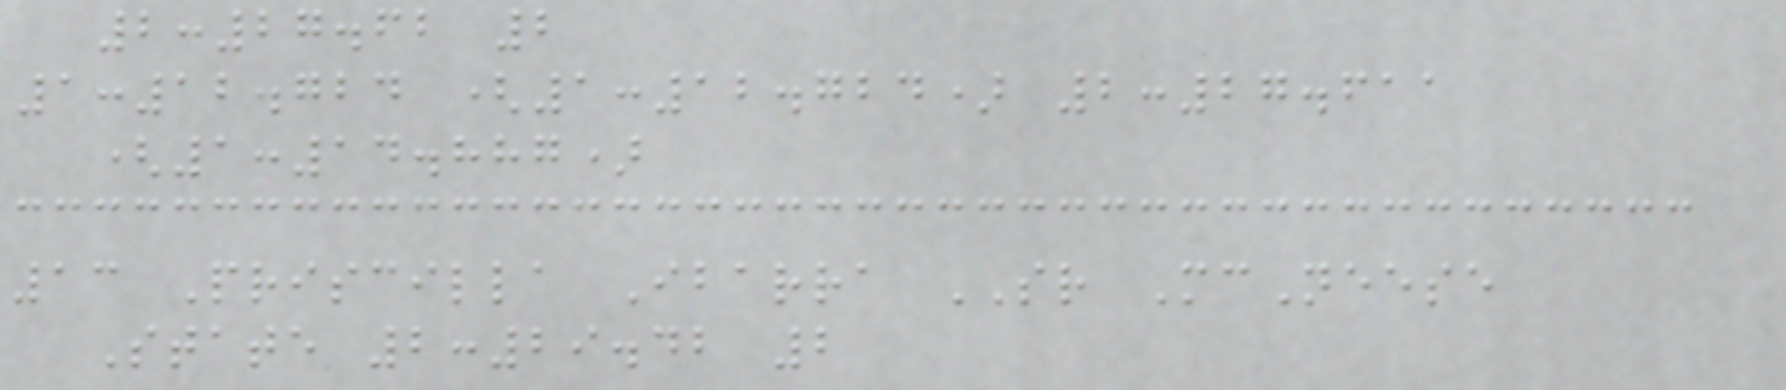2:27.62 2
1:12.724 (1:12.724) 2:27.611
(1:14.887)
13 Priscilla Ibarra SR McNeese
State 2:29.42 2
